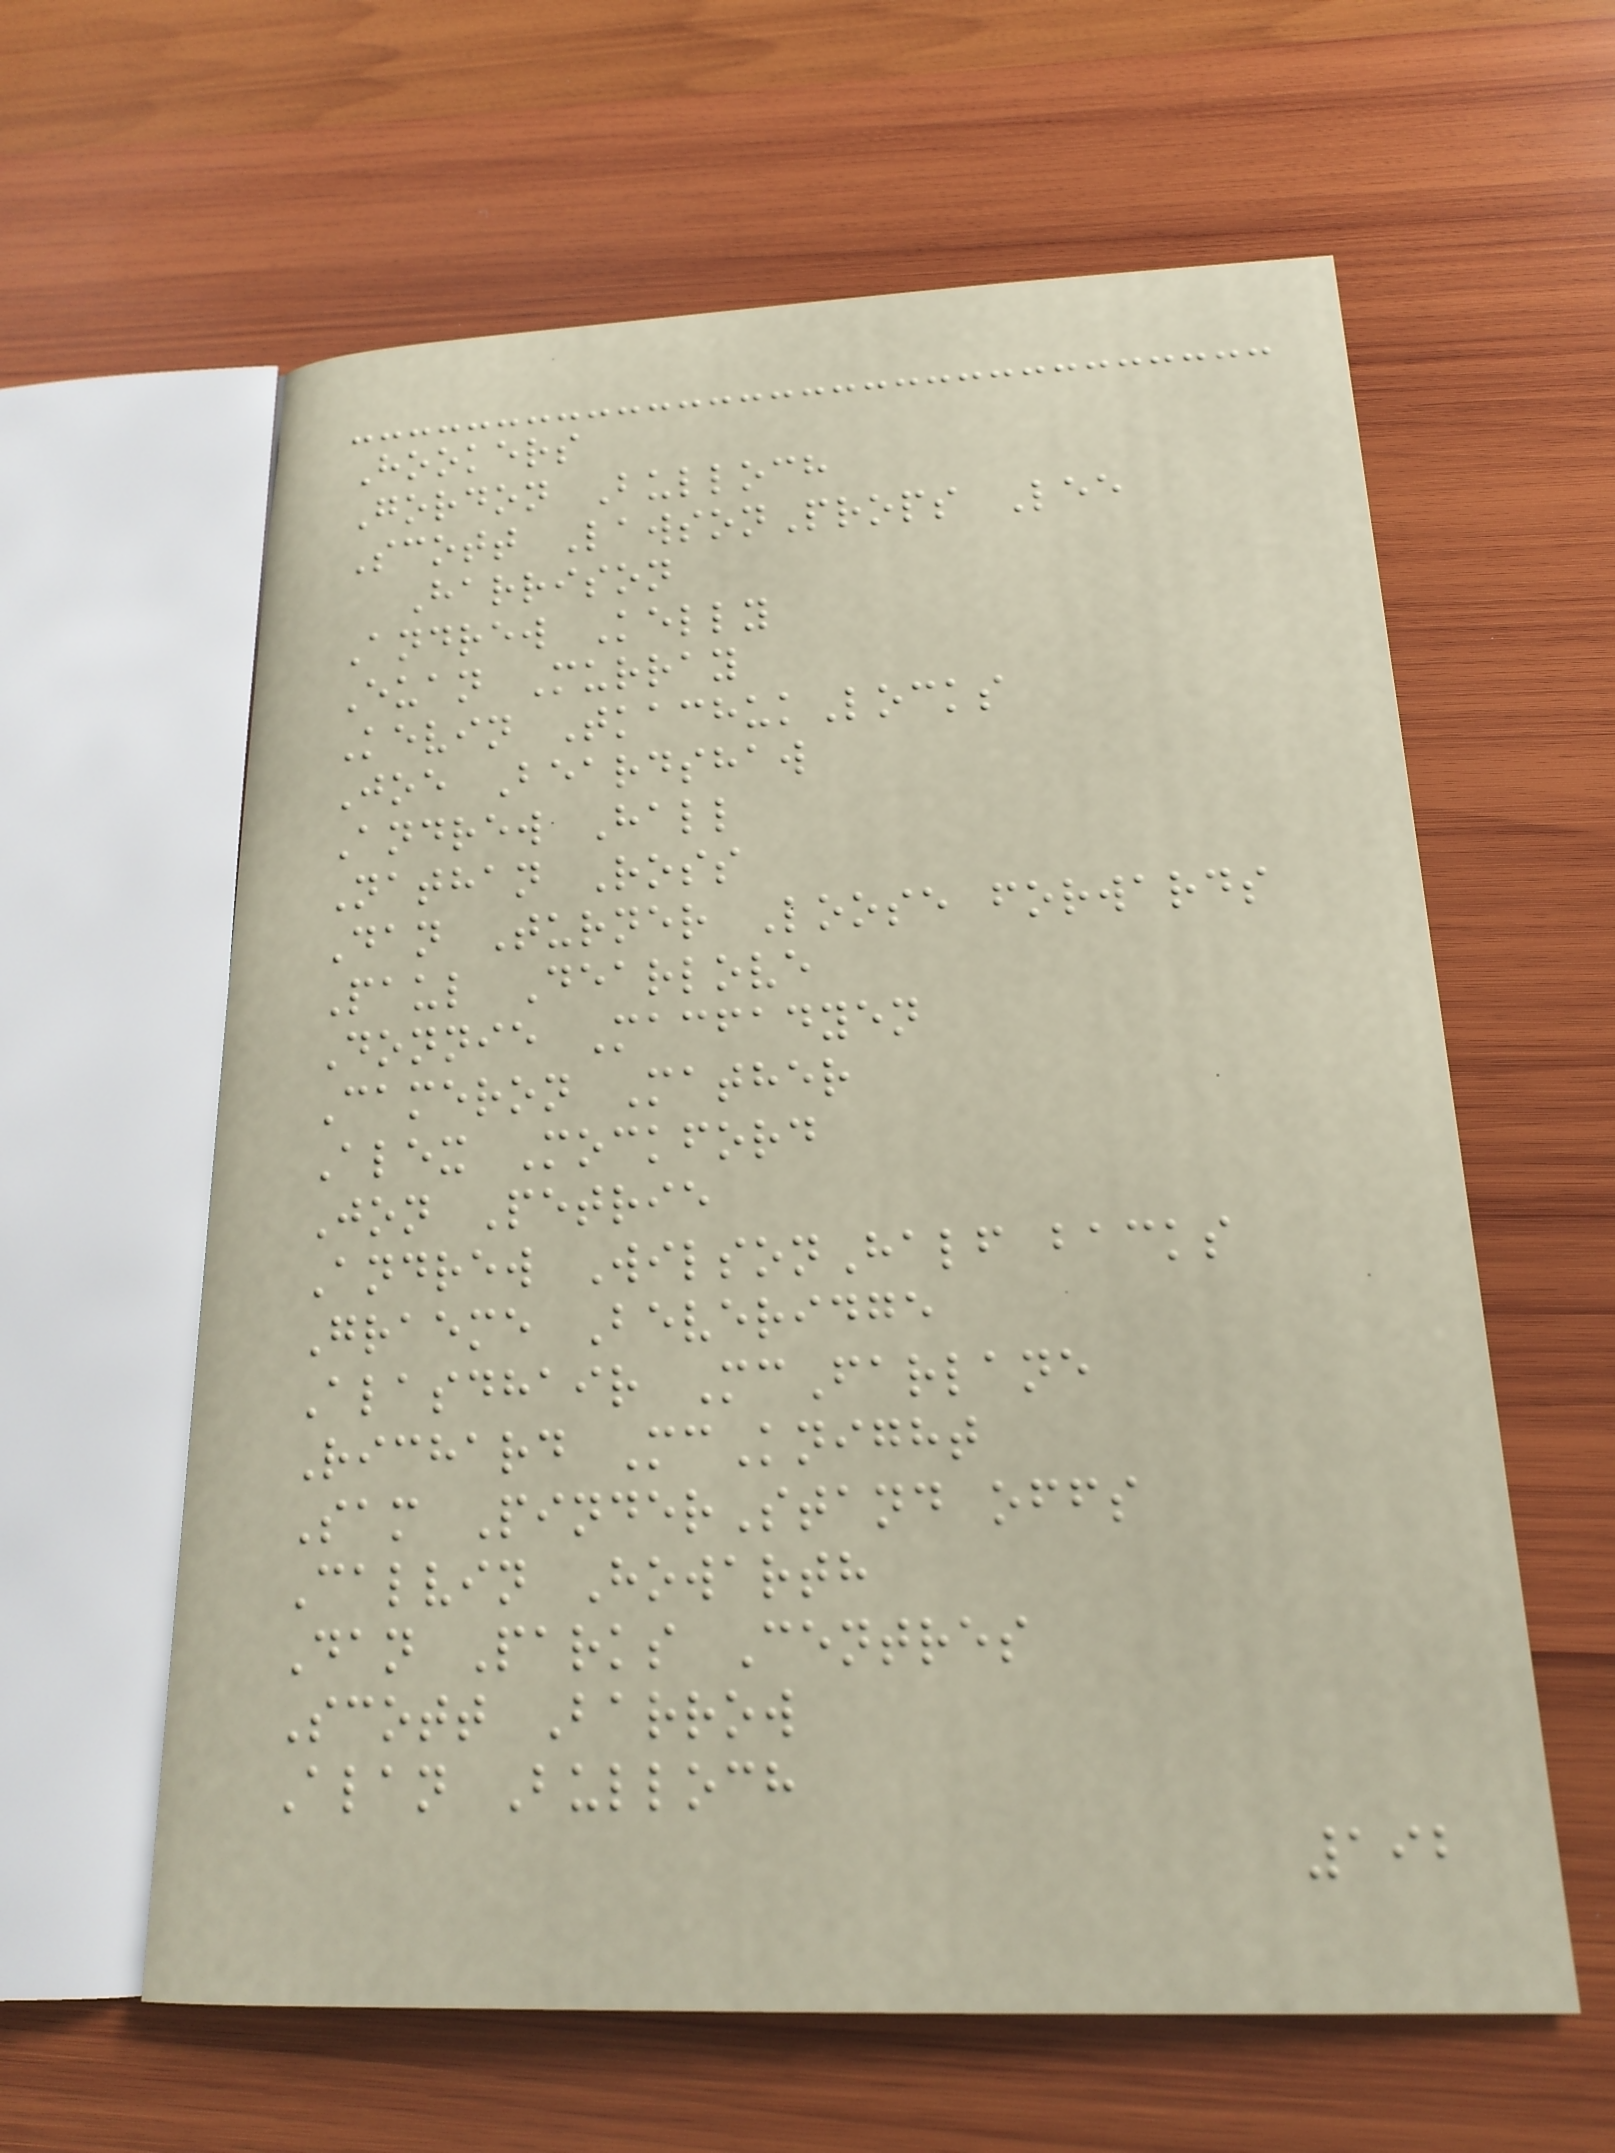Hookers
Gordon Bulloch
Scott LawsonProps Lee
Harrison
Andrew Kelly
Euan Murray
Kevin TkachukLocks
Joe Beardshaw
Andrew Hall
Nathan Ross
Dan Turner Loose forwards
Paul Dearlove
Donnie Macfadyen
Cameron Mather
Alex Mockford
Jon Petrie
Andrew WilsonHalf backs
Graeme Beveridge
Alasdhair McFarlane
Richard McKnight
Sam PinderStand offs
Calvin Howarth
Dan Parks Centres
Scott Barrow
Alan Bulloch
192
